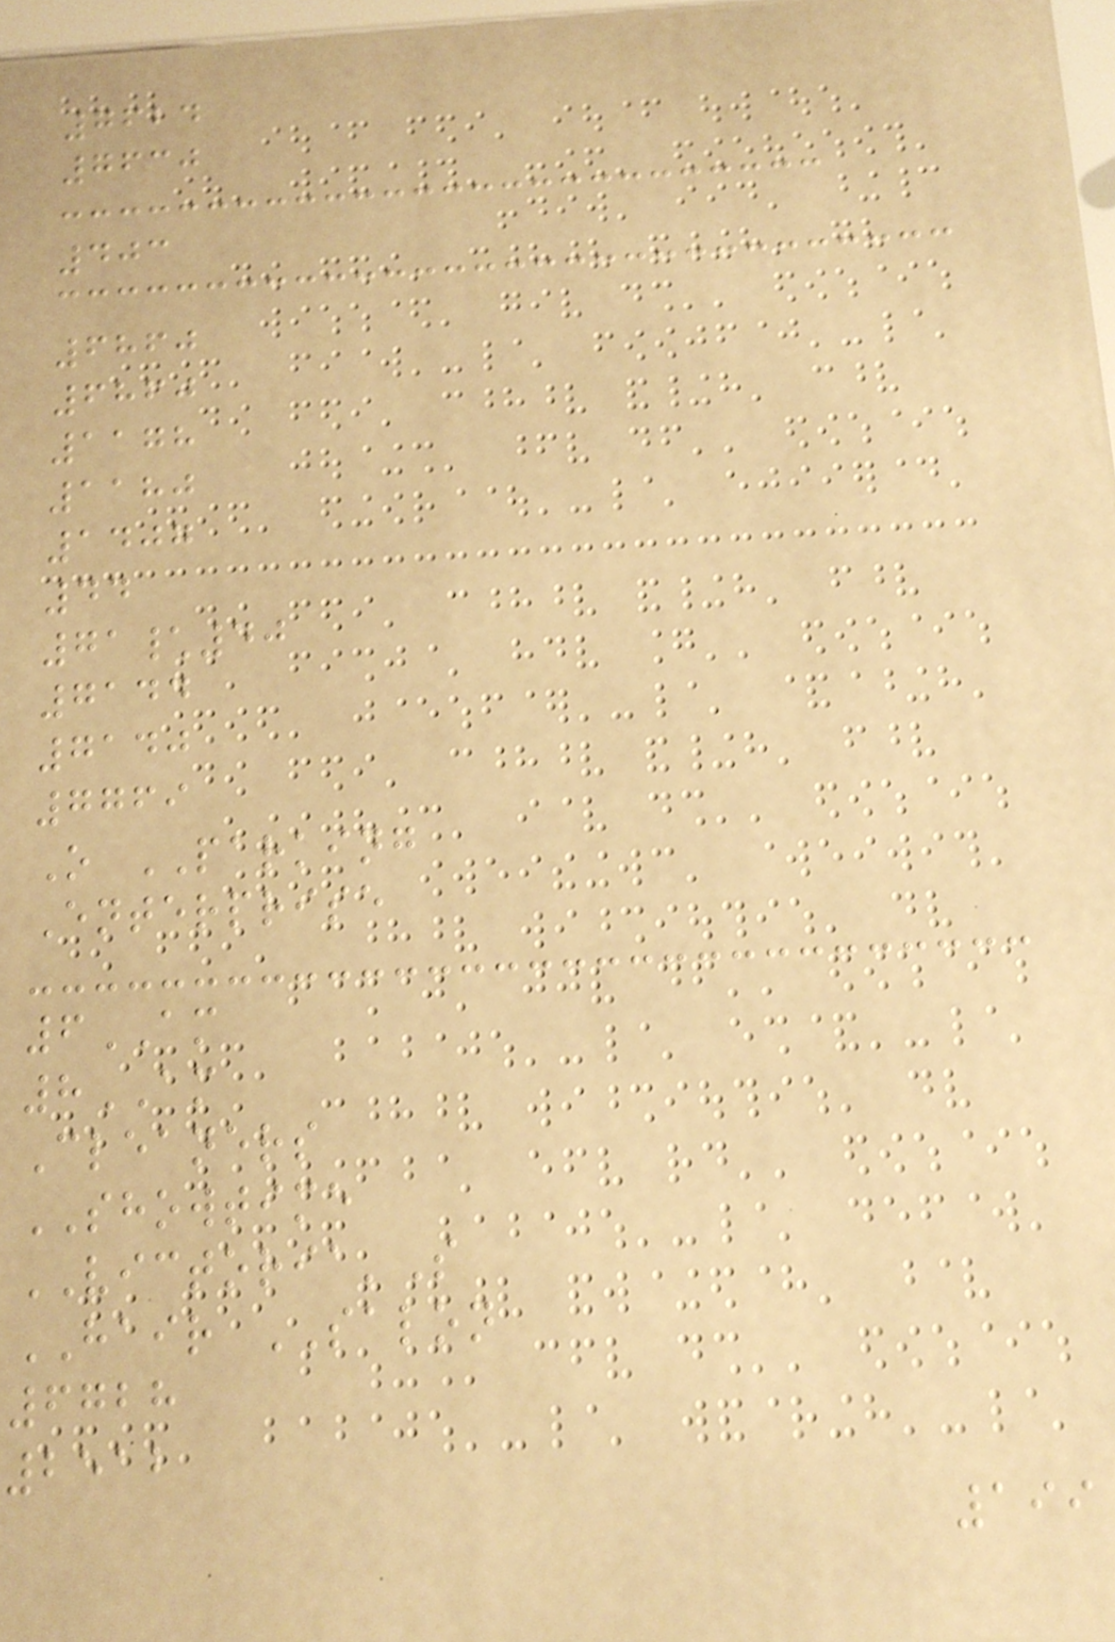7624
7630
403
6860
6860
1178
1180
1407
44
71\40
7144
7140
7769
O PARKING
Enterprise
6AM
8AM
Cleaners
SHOWTIME
VICTORIA'S
HAIR SALON
6728
2512
199
